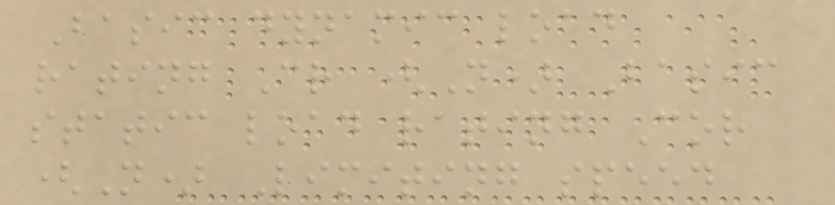Basic dynamic load
rating Cr (N) Basic
static load rating Cor
(N) Limiting speed
